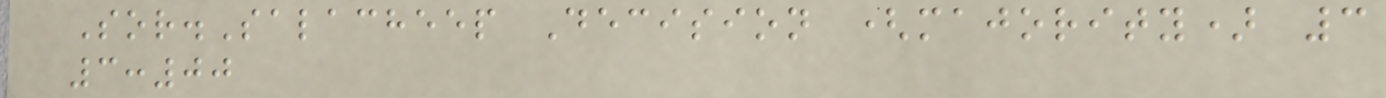Sor.Salacheep Decision (majority) 3
3:00
